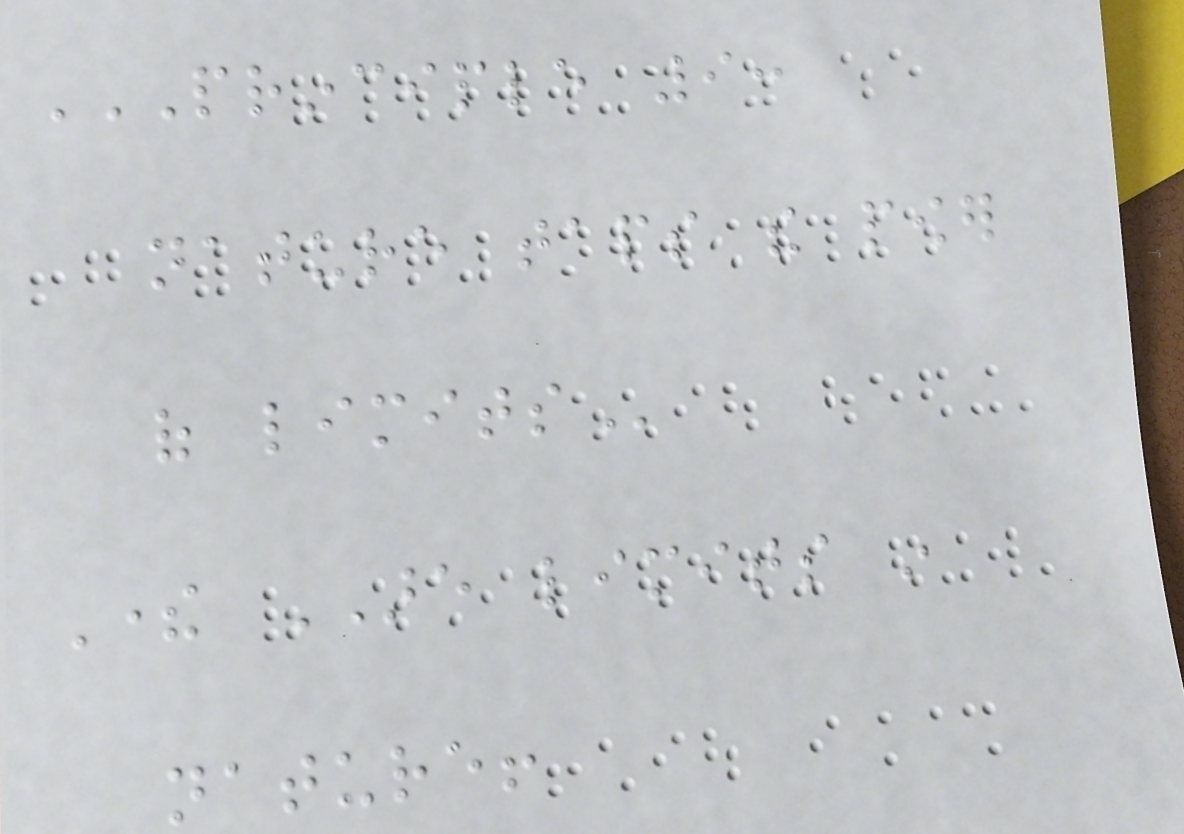PRINCIPLE 9:
NATURE TAPS THE POWER
OF LIMITS
There ARE limits in
nature!
